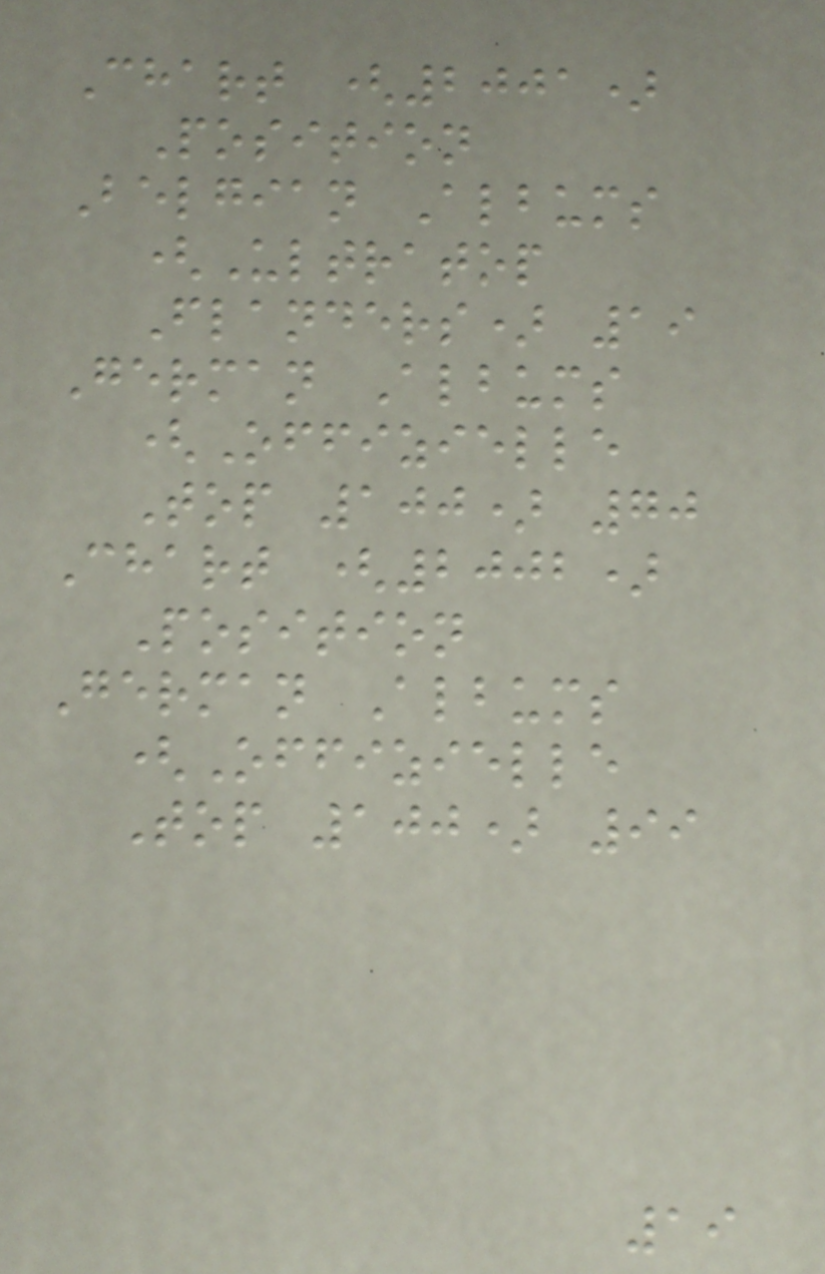Chart (2001)
Position
Belgian Albums
(Ultratop
Flanders) 19
German Albums
(Offizielle
Top 100) 70
Chart (2002)
Position
German Albums
(Offizielle
Top 100) 99
19
